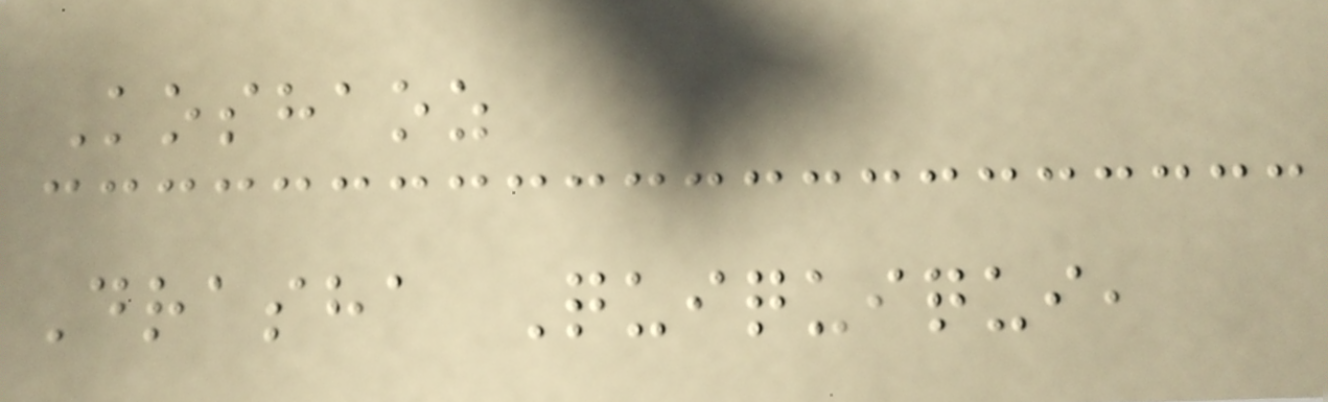Koshaoz
Drasha Quiquiqui,
